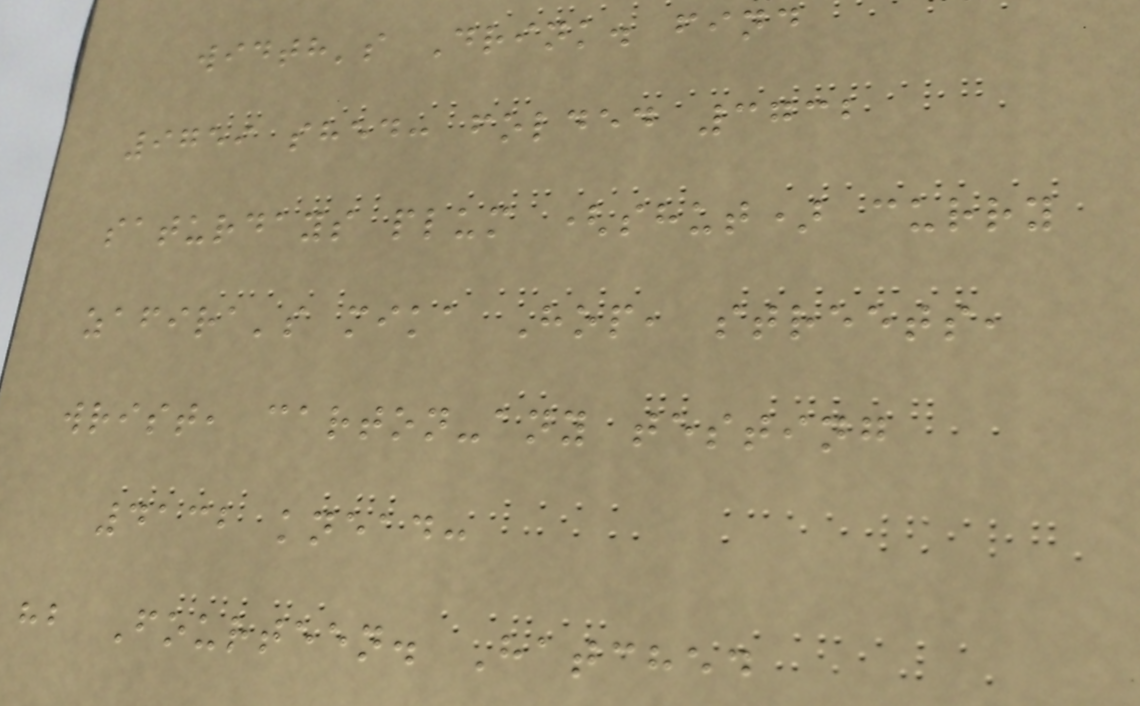width's Drink. find
9759 shed: folded 3732
saturdays plum (shut) curry
zafira's mika Hop, streets,
wrist, carton-any testing
4132 knead:
hb Fourteen. Hatched
